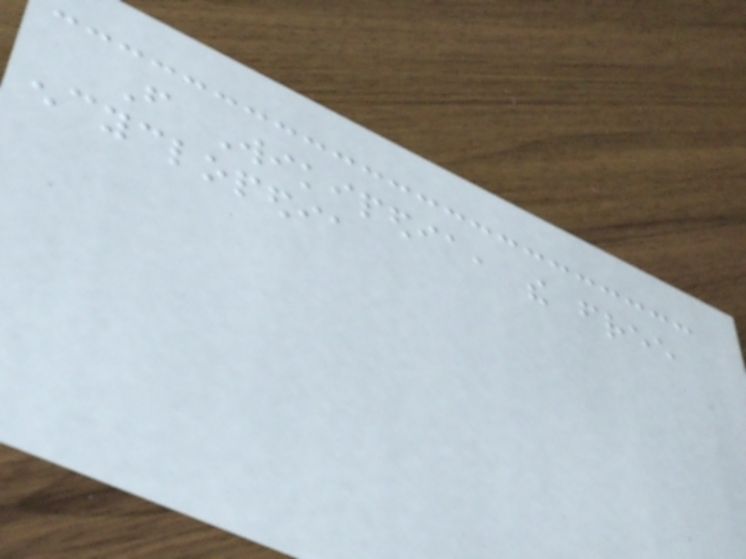From Wikipedia, the free
encyclopedia
